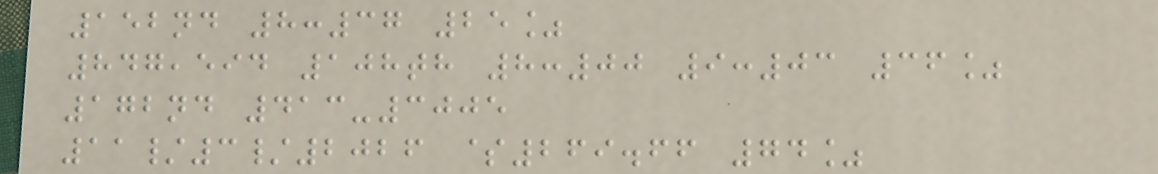152nd 8:37 25%
847,594 108th 8:00 9:03 36%
172nd 413-3005
11/3/2026 $269.66 74%
